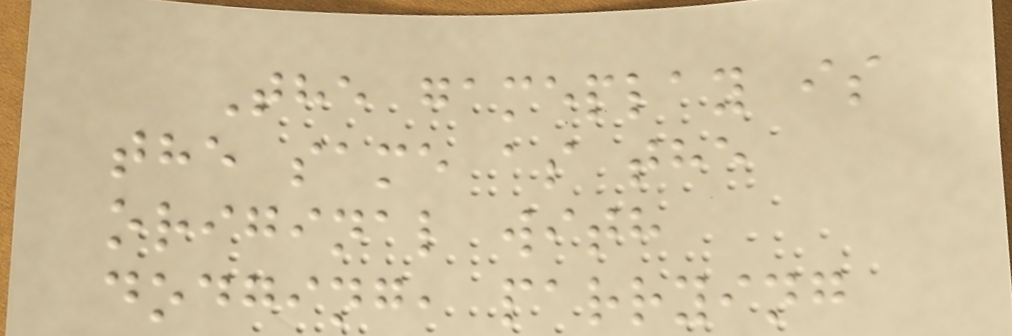The gameplay is
the same as the
original with
dodging, parrying
